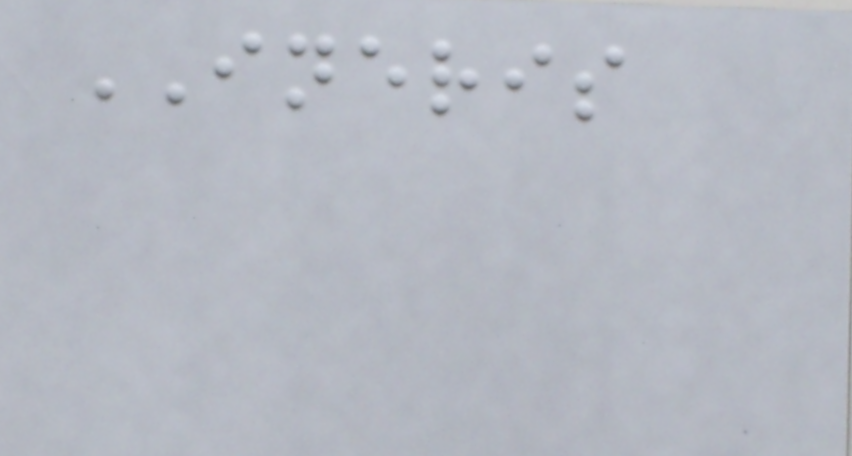INERIS
